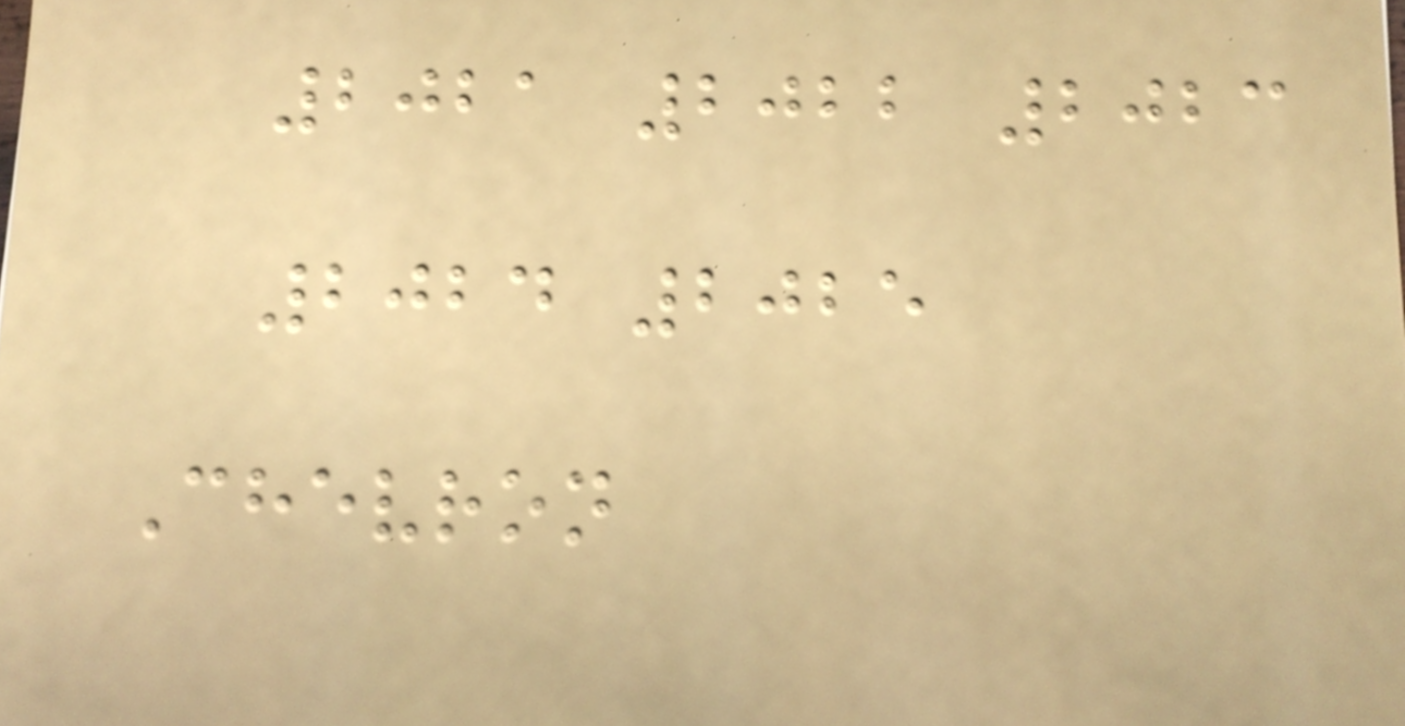2021 2022 2023
2024 2025
Chevron
